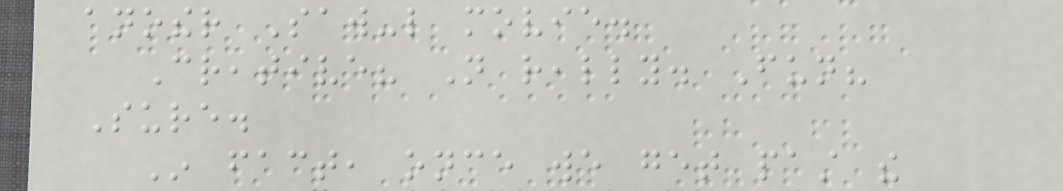another Saw-like movie.
Creative? Not really. Fun?
Sure.
In fact, once we get past the
